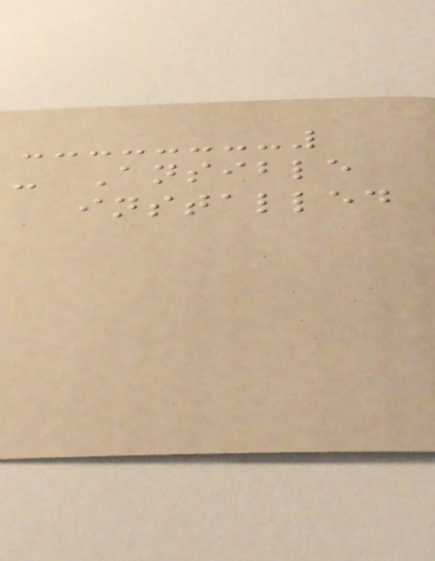- Ansible
installed
